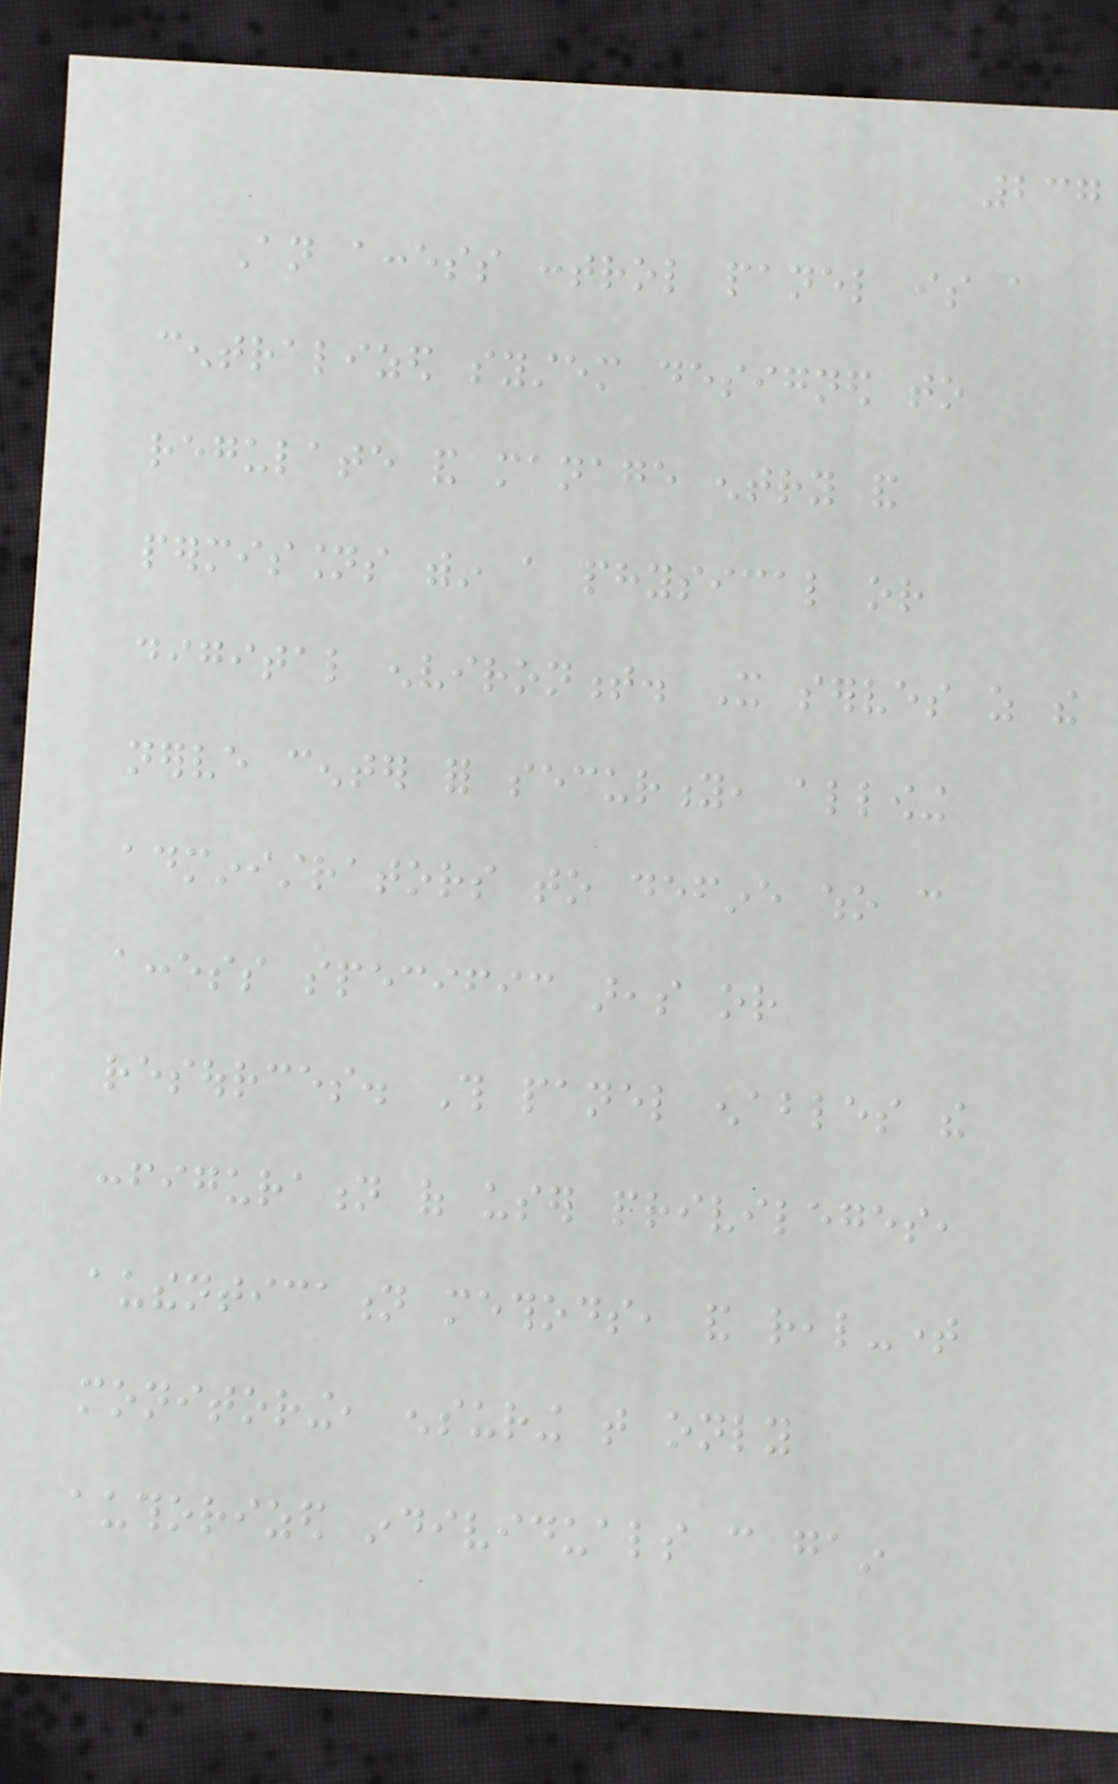237
An access control panel is a
centralized system designed to
regulate and manage entry and
permissions within a physical or
digital environment. It serves as the
nerve center for security, allowing
administrators to define who can
access specific areas or
resources. This panel enables the
configuration of user privileges,
authentication methods, and real-time
monitoring, ensuring that only
authorized individuals can gain
